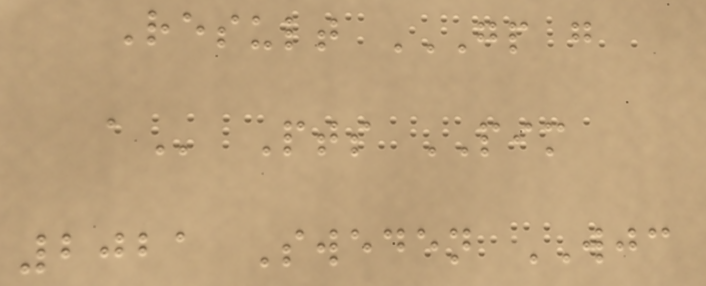Result GP G
A Pts PIM
2021 Sweden WJC
